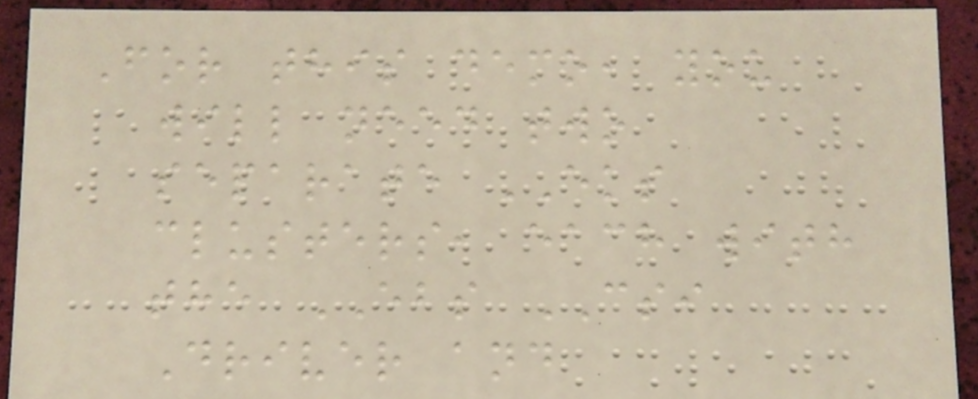For this demo, you
will need two
separate EKS
clusters, each with
the EBS CSI
Driver and
